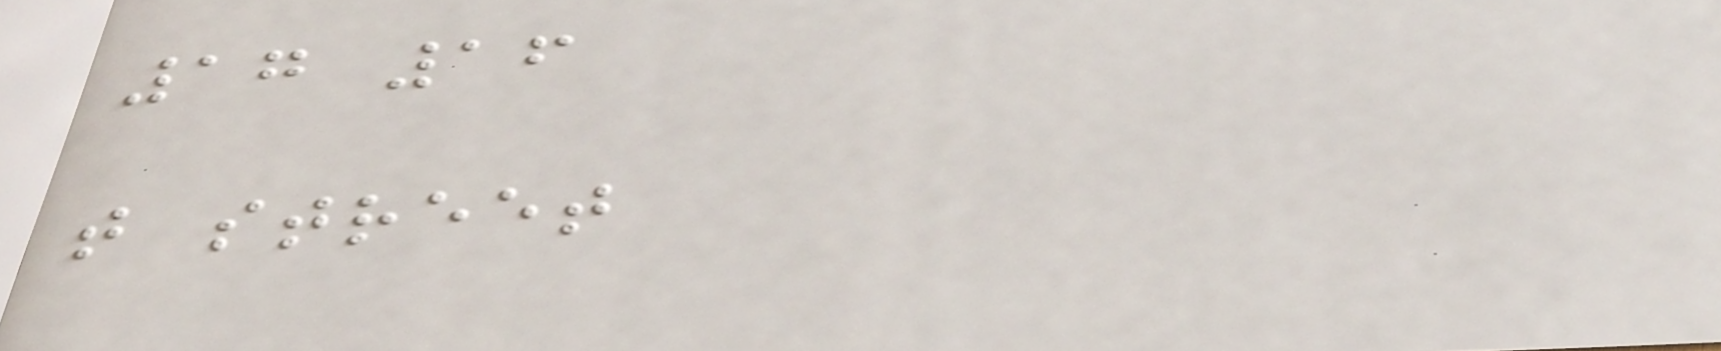17 16
t street
